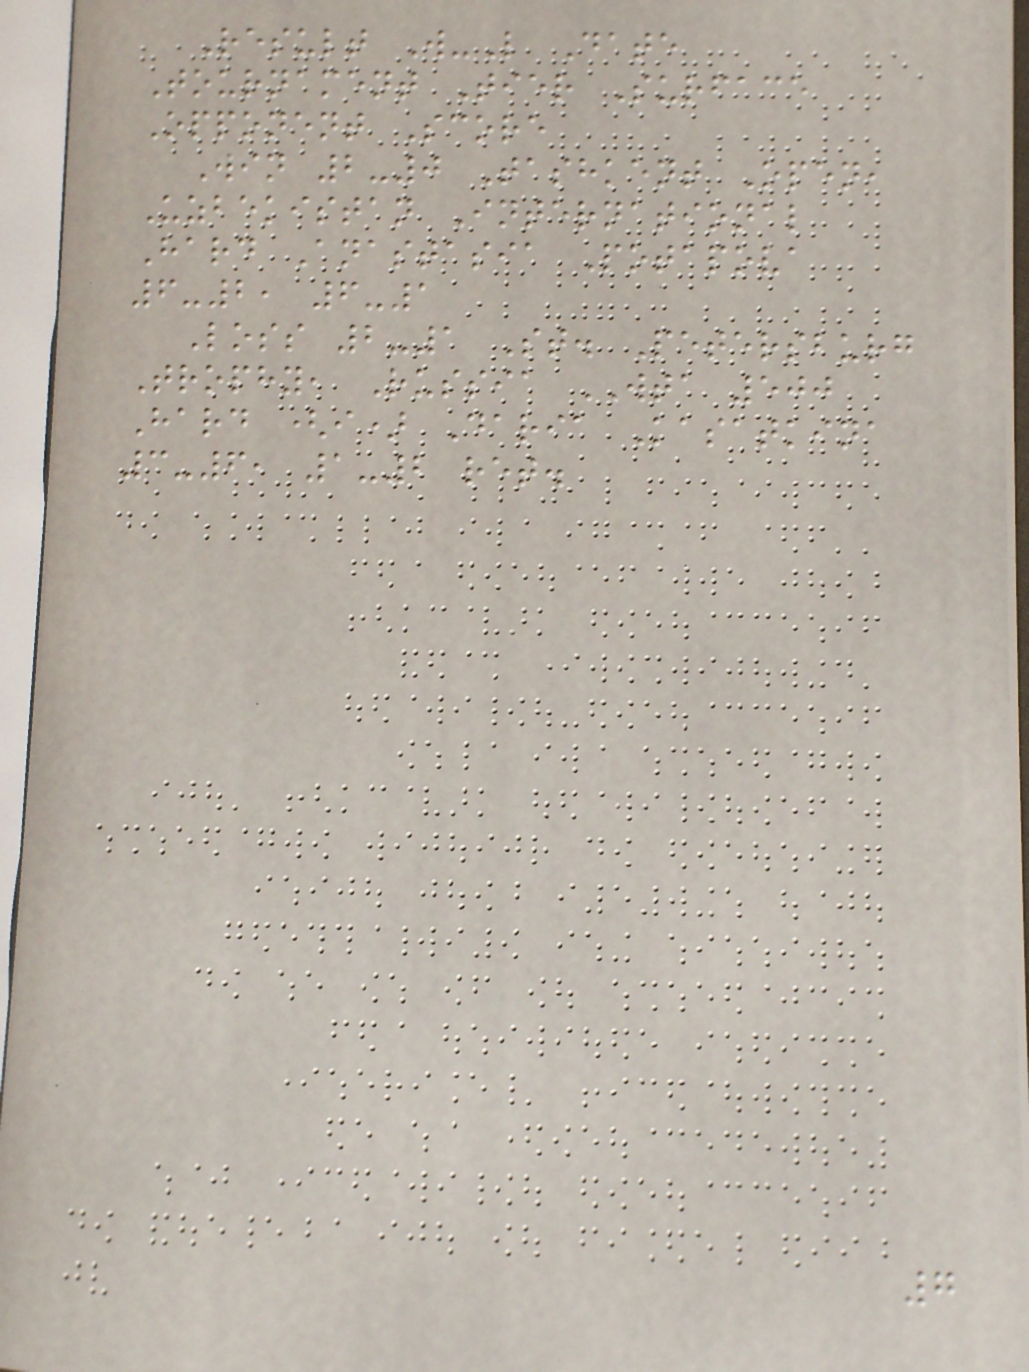Result W-L Date
Tournament Tier Surface
Opponent Score
Win 2-0 Tashkent Open,
Uzbekistan International
Hard Anastasia Potapova
6-2, 6-1
Loss 2-1 St. Petersburg
Trophy, Russia WTA 500
Hard (i) Daria Kasatkina
3-6, 1-2 ret.
7
